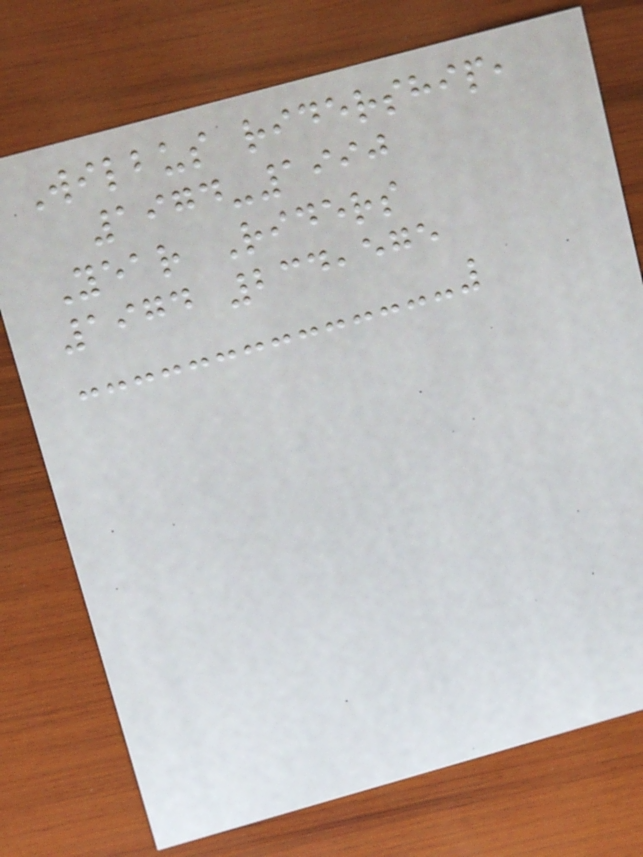Wilbus ridership,
1974-1990
Year Riders
1974 234,575
